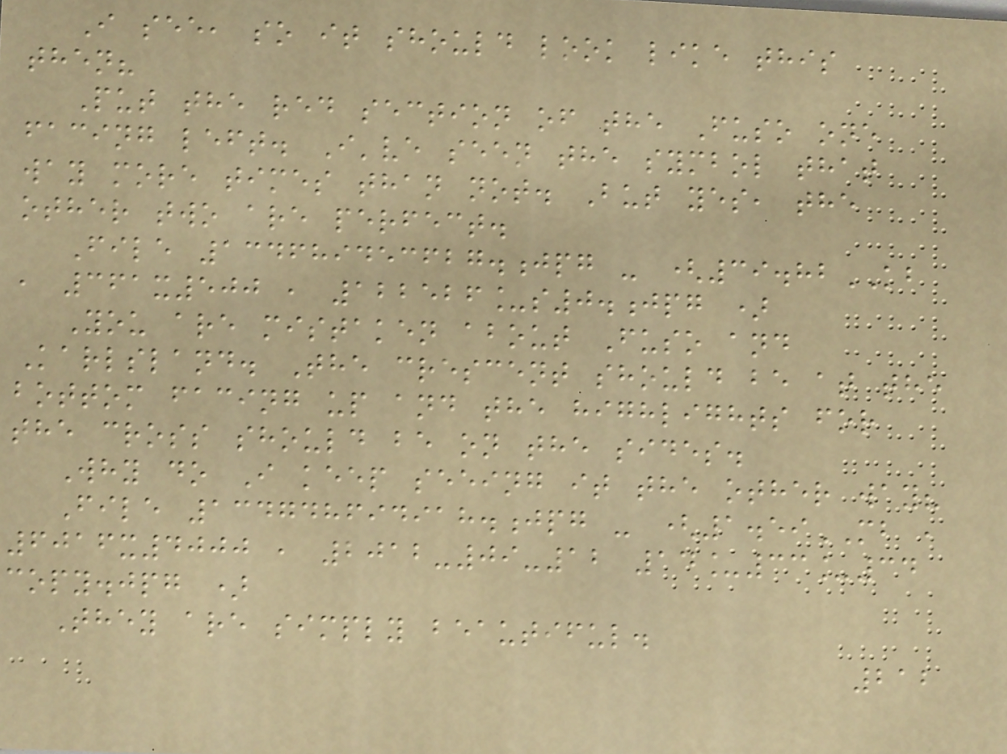I see, so it should look like this
then?
Put the red section of the Fuso one
facing left. I've seen the symbol that
way more times than not. But yes, the
other two are perfect.
File 134689453627.jpg - (39.82KB
, 361x500 , 122526_s0.jpg )
You are mistaken about Fuso and
Karlsland. The crescent should be at the
bottom facing up and the highlights for
the cross should be on the sides.
Why do I keep seeing it the other way?
File 134748694918.jpg - (1.59MB ,
6016x4000 , 2012-09-12 14_33_34
copy.jpg )
They are simply beautiful.
212
